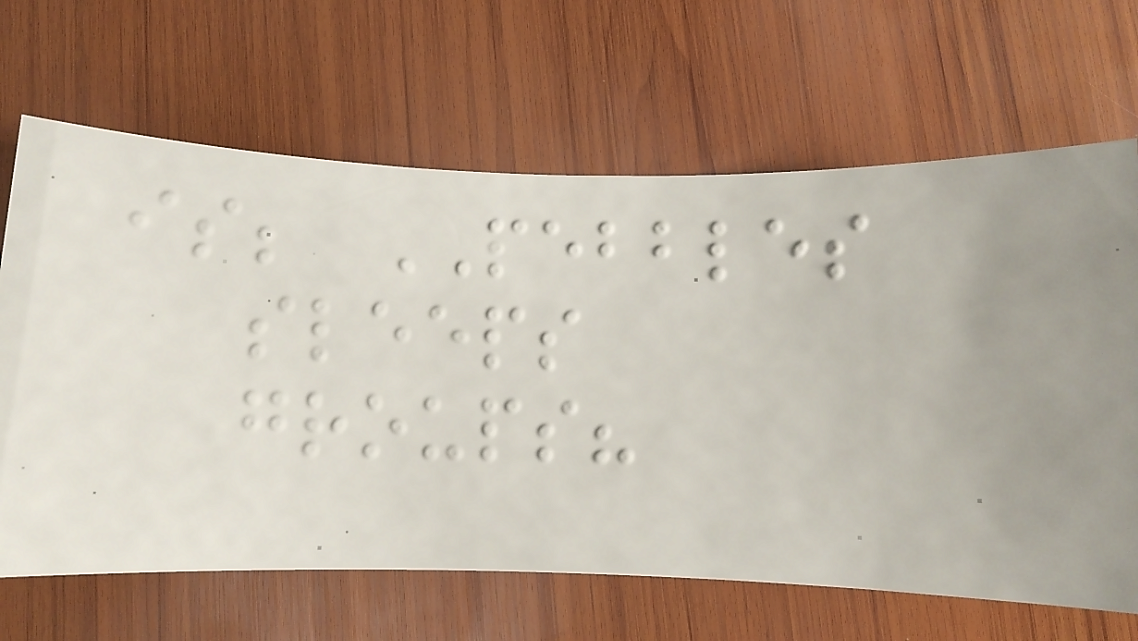is; PEBBLES
sleeps
groups?
